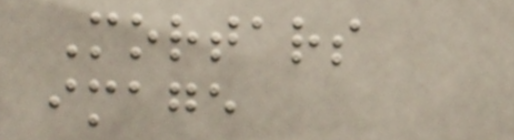Mortars
image
